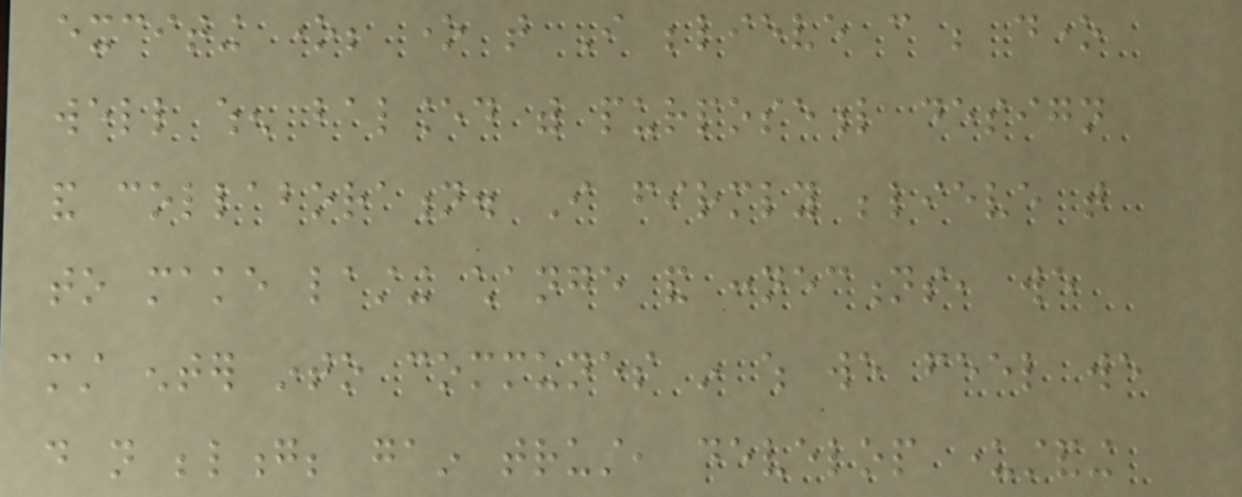exciting one; one that I believe can be done
well when balanced with purposeful design
and collaboration. I firmly believe that
to make lasting change and connections, we
must enter into communes in which we feel we
do not belong; gain trust, develop understanding
